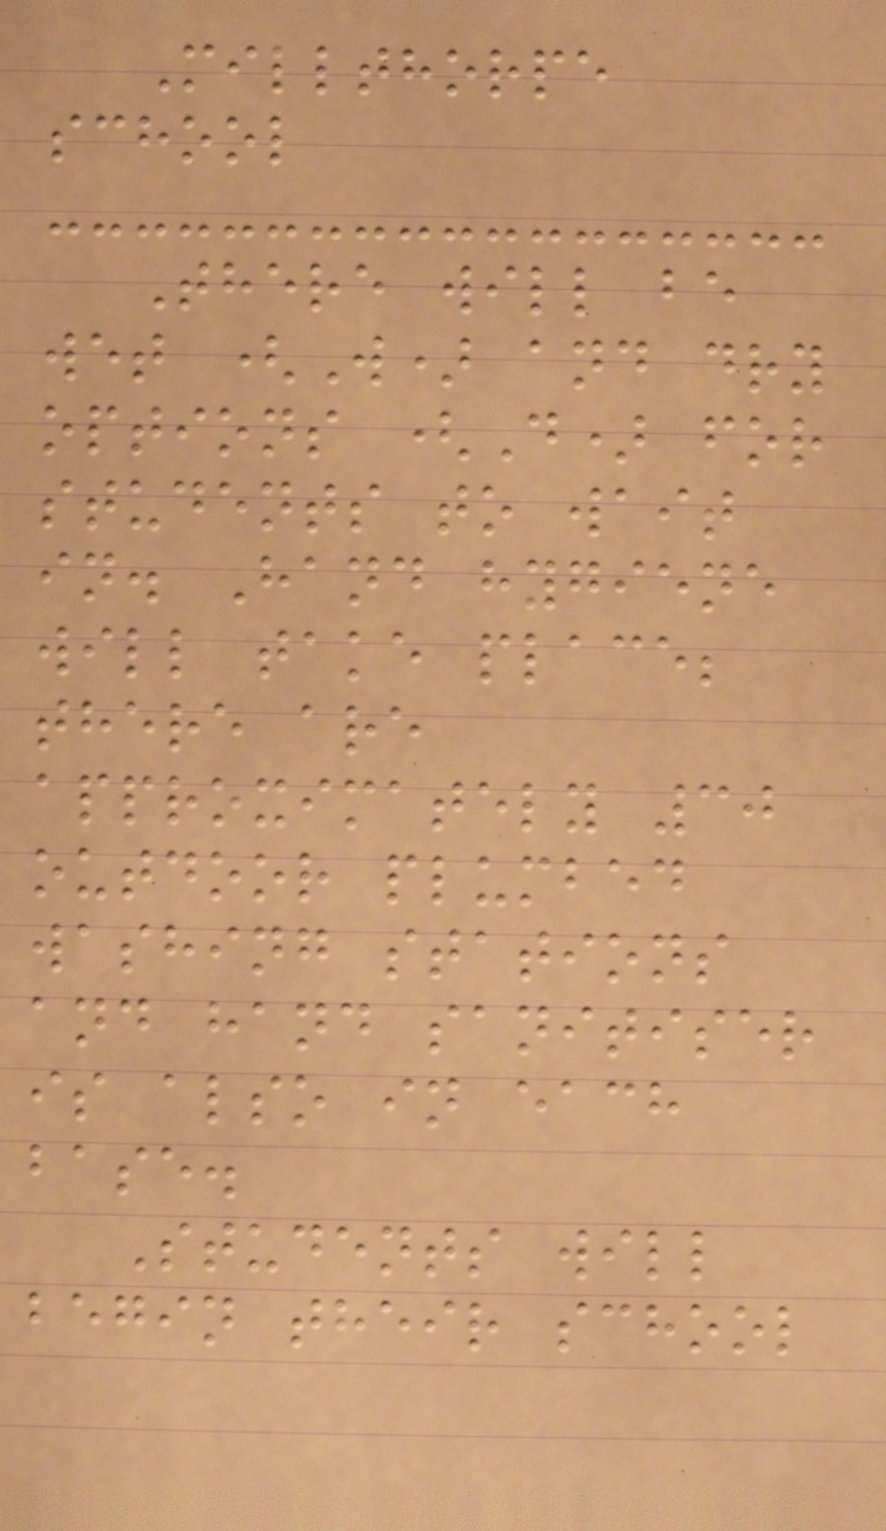Millthorpe
school
There will be
wet (W) and dry
options (D) for
students to wait
in. Hand hygiene
will take place;
there are
approximately 30
outdoor plumbed
washing stations
and hand sanitiser
is also in each
base.
Students will
begin their school
